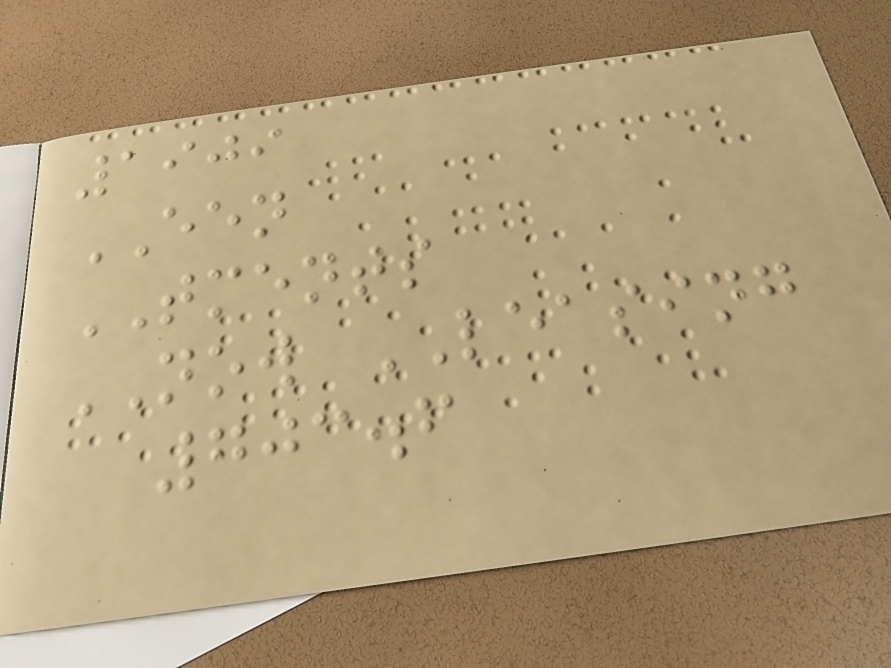1909
EEN
TMENTS
NOW LEASING
703.6
